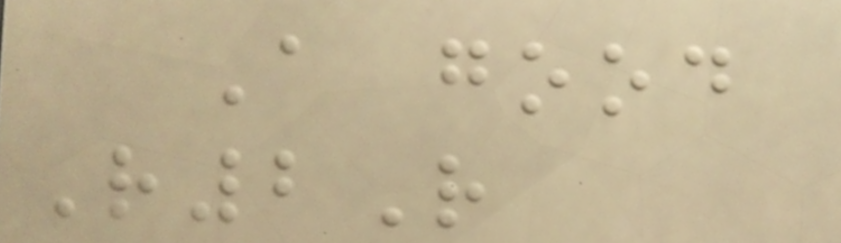A good
R2R
